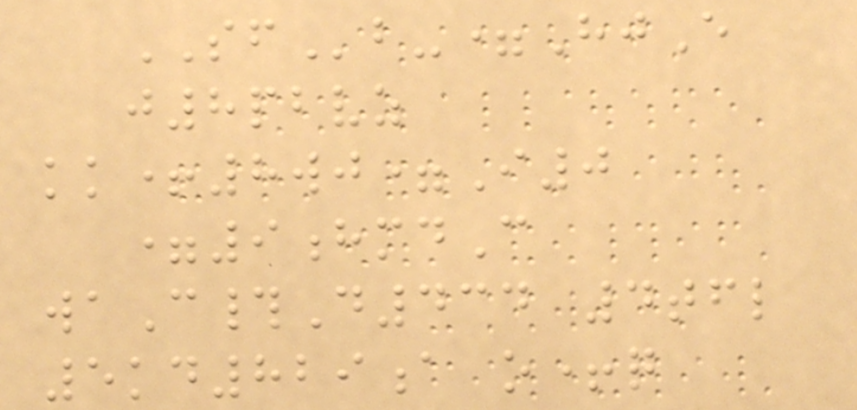SFb-=HjE
j8pbvz
kk+8wj=I0
=9hmdC
waC#D434 4tfl
5kd829a o+q
